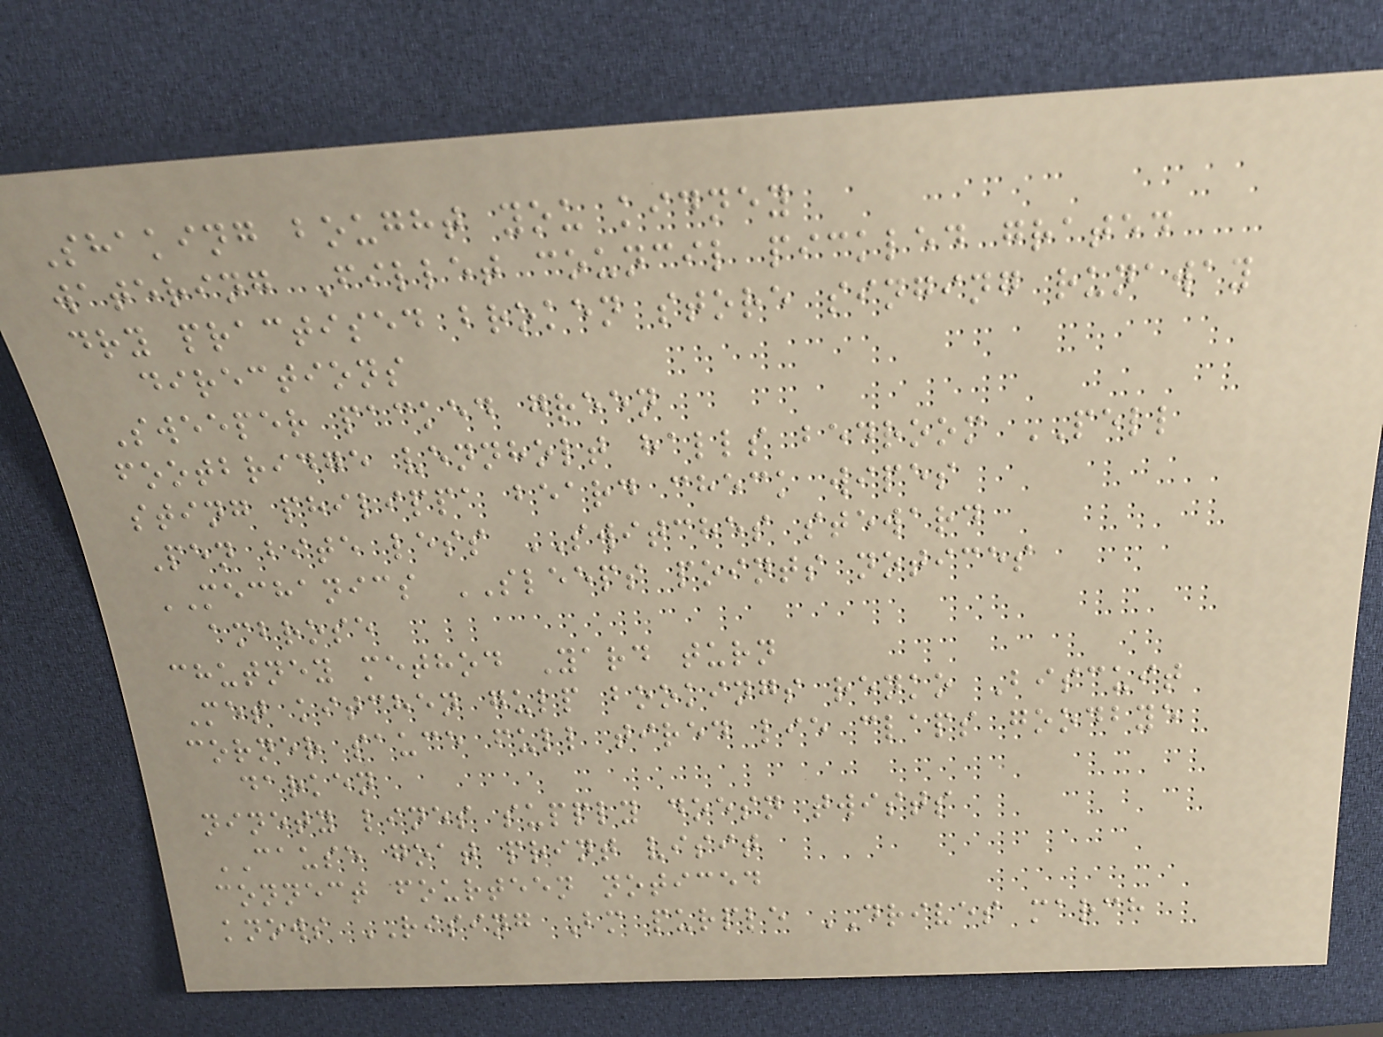Shaking bought you kidney
watering Fillet council pickled grated
dry practised broken store singing runaway
directions
Sweeper packed green
footbridge vennholt halls bedroom PELL
sting philippa beard check wipes
Pen bite less SWITCHES steward
MECHANICS SLEEPS points notices
ambrose
chutney method Yard turn
Met kitchen gulp bookings renko Biscuit
corner sauce full tired lie claps goodbye
darken
ninety lines supply doesn twists
CAUSE goat print visit
connect fourteen noticed
knows RISING Bm purple DRIVES march
